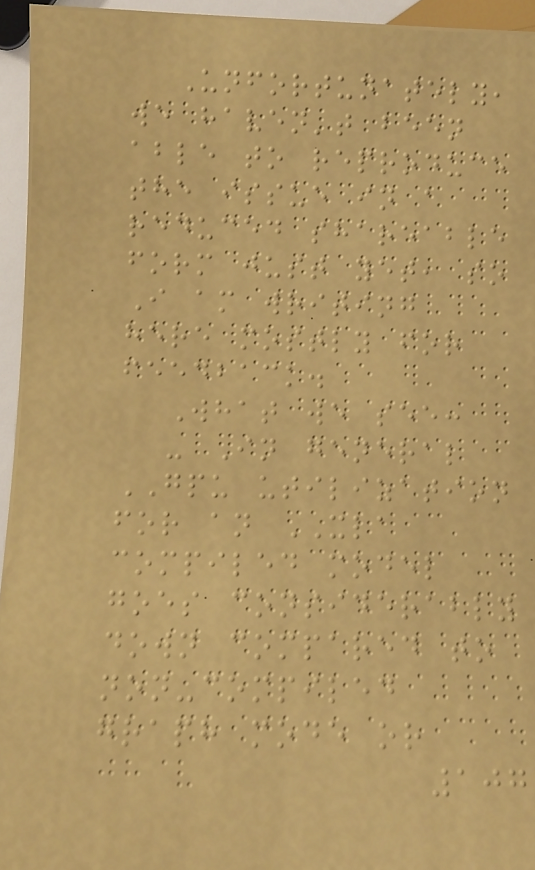Unfortunately,
we haven't been
able to reproduce
the issue in a
reduced shareable
form just yet, so
I am writing
here mostly for
feedback.
What we see:
- In general
GPU utilization
for an XLA
compiled model
goes considerably
down compared to
non-compiled
graph mode or
107
